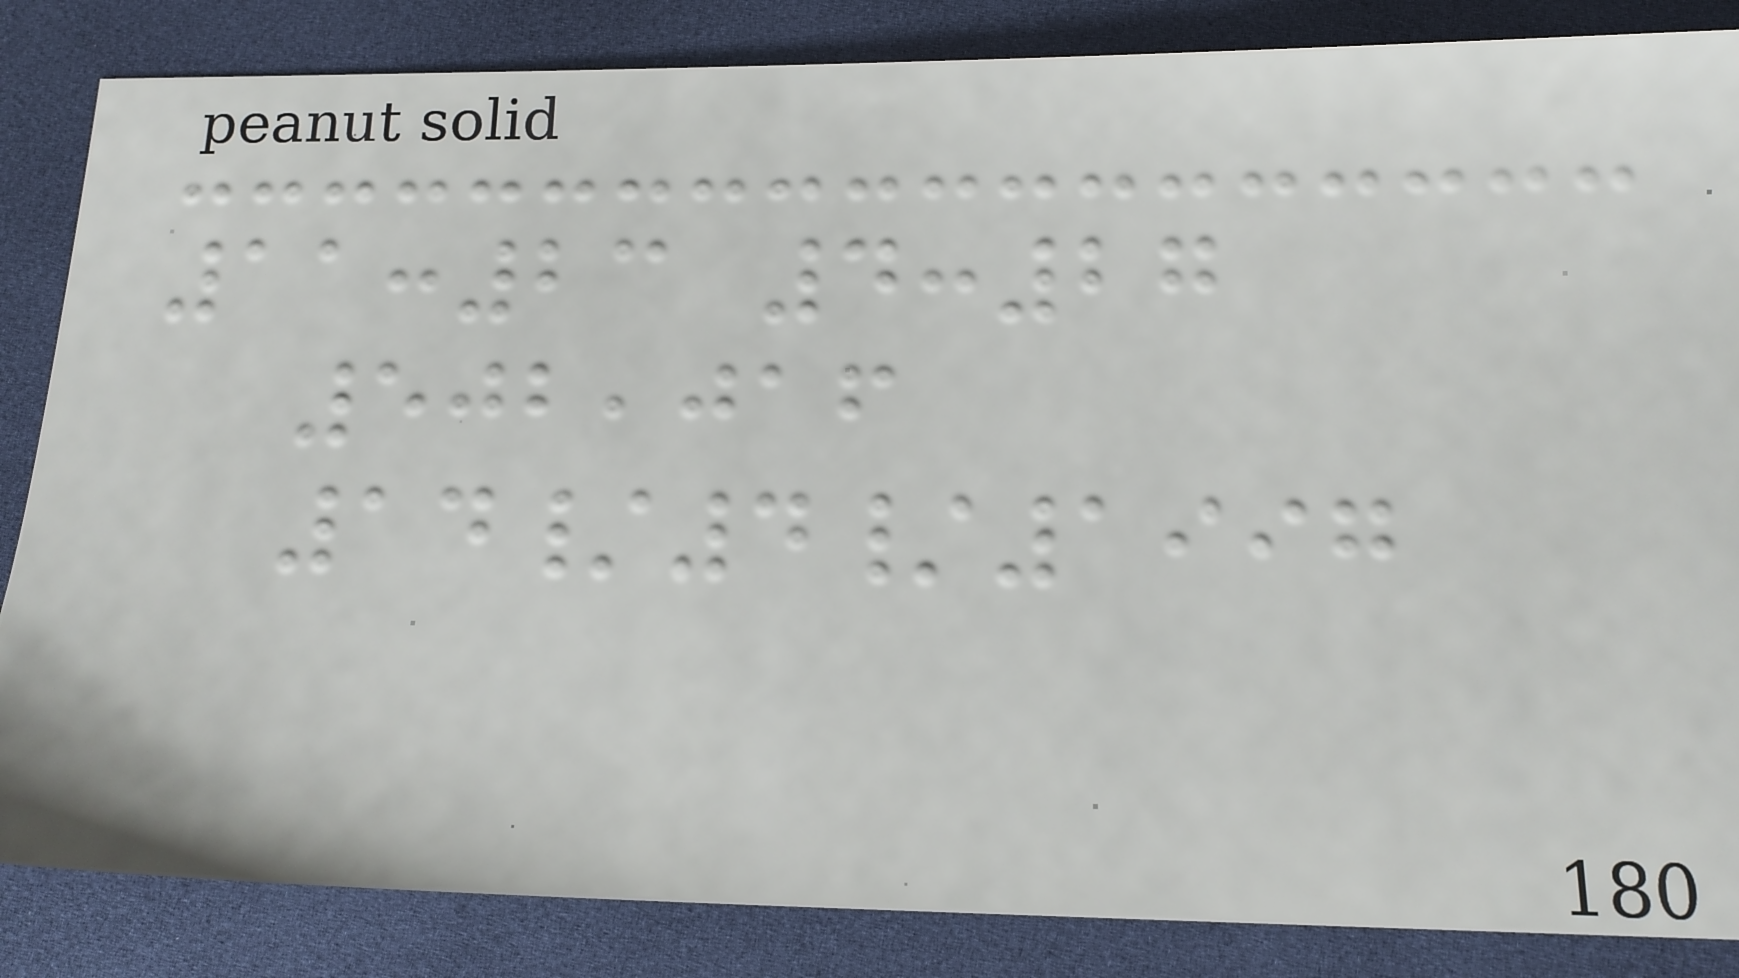11:23 4:27
502,016
14/4/1997
